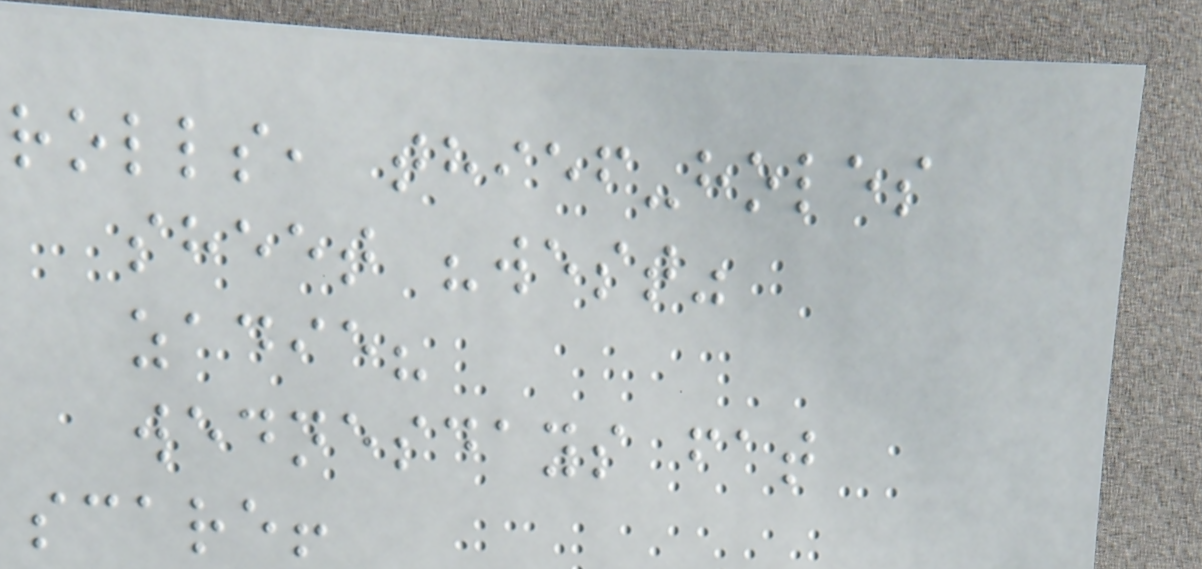rolls, thief-holes
sheet "west"
zadie?
wednesdays fat
scare!
